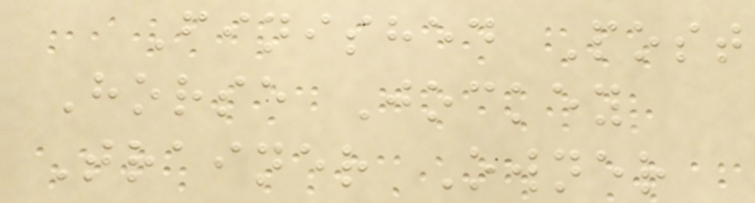Finished Post
Horse Jockey
Trainer Owner
